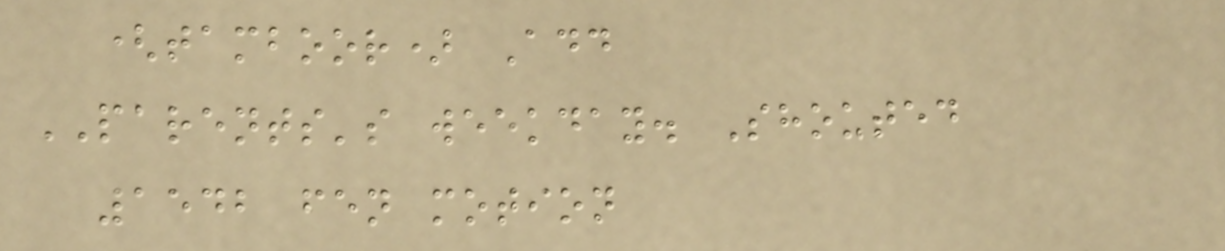(tamboor) Add
PARENTS's weekday. Shouted
1542 fen motion
